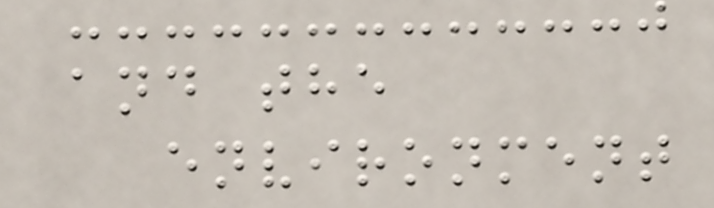and the
environment
